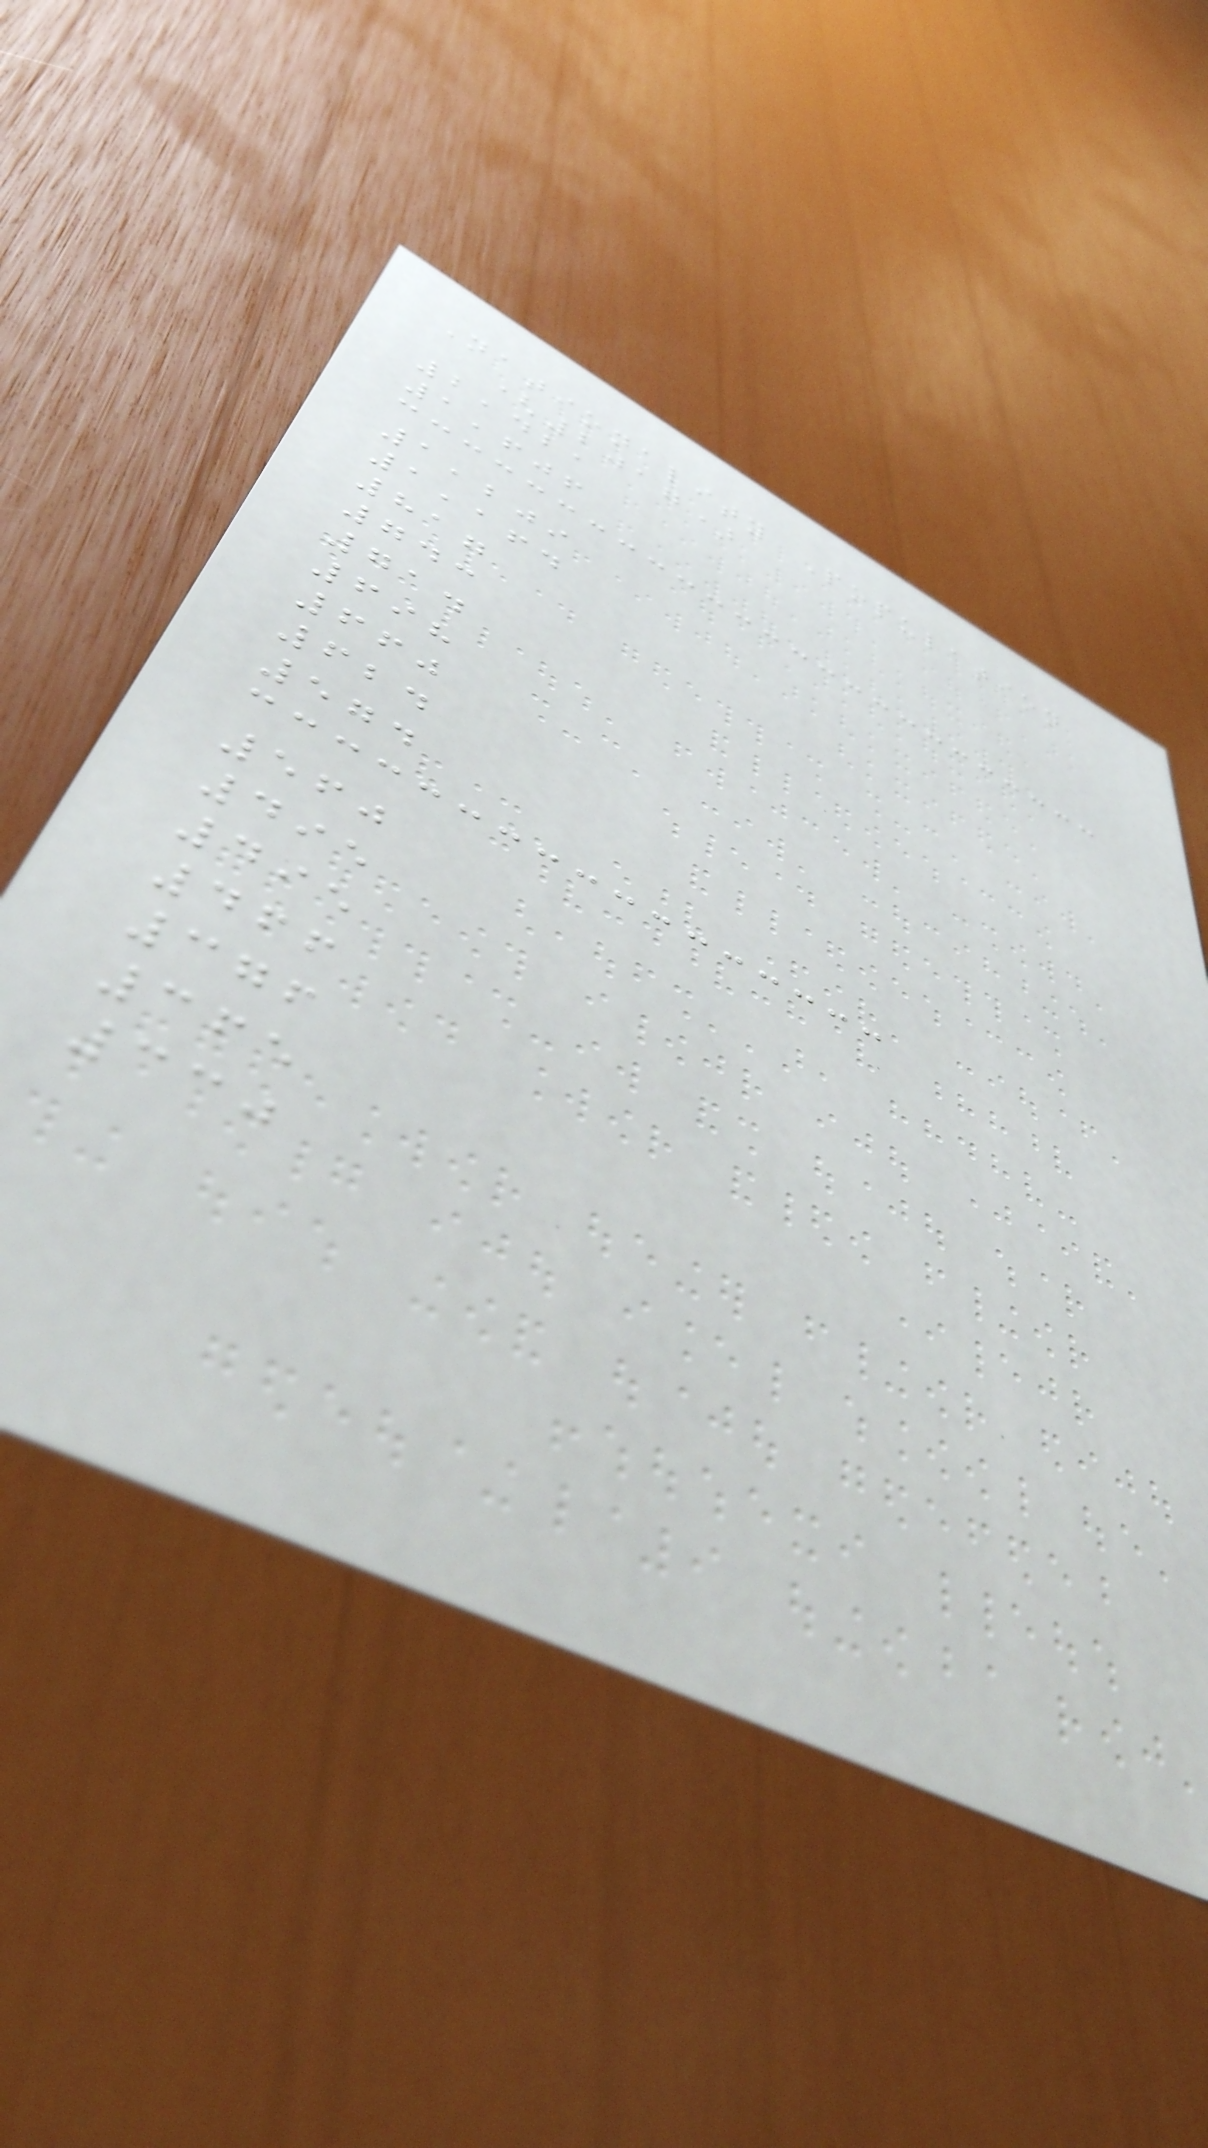Nationality Population
(2017)
2,421
1,606
1,209
1,164
817
743
714
698
660
624
574
560
495
495
466
376
365
330
